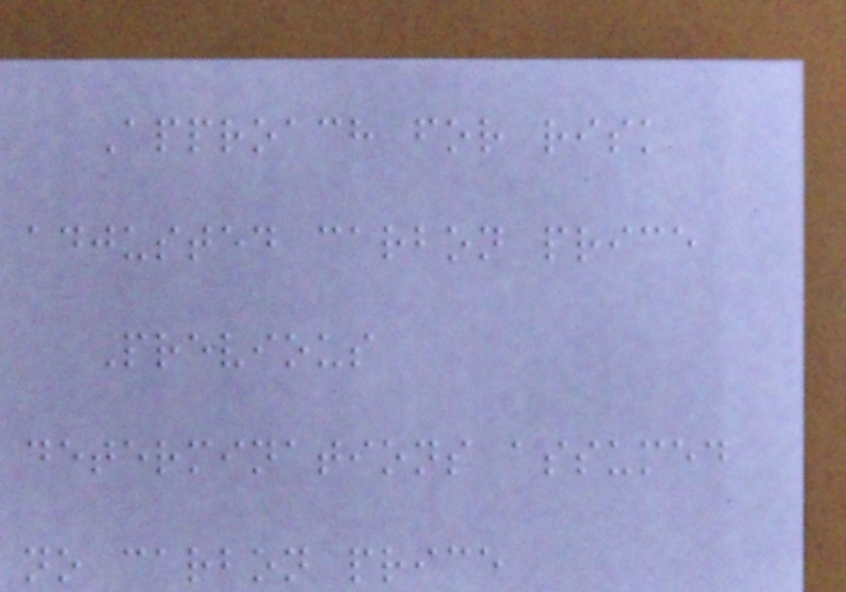Approach for risk
adjusted carbon price
Previous
determinations assumed
no carbon price
